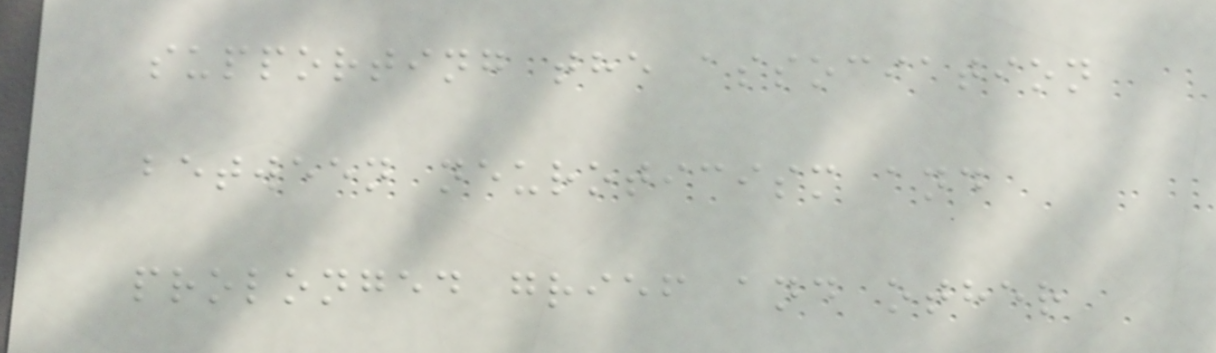supporting the association
between neuroticism and
prolonged grief and other
